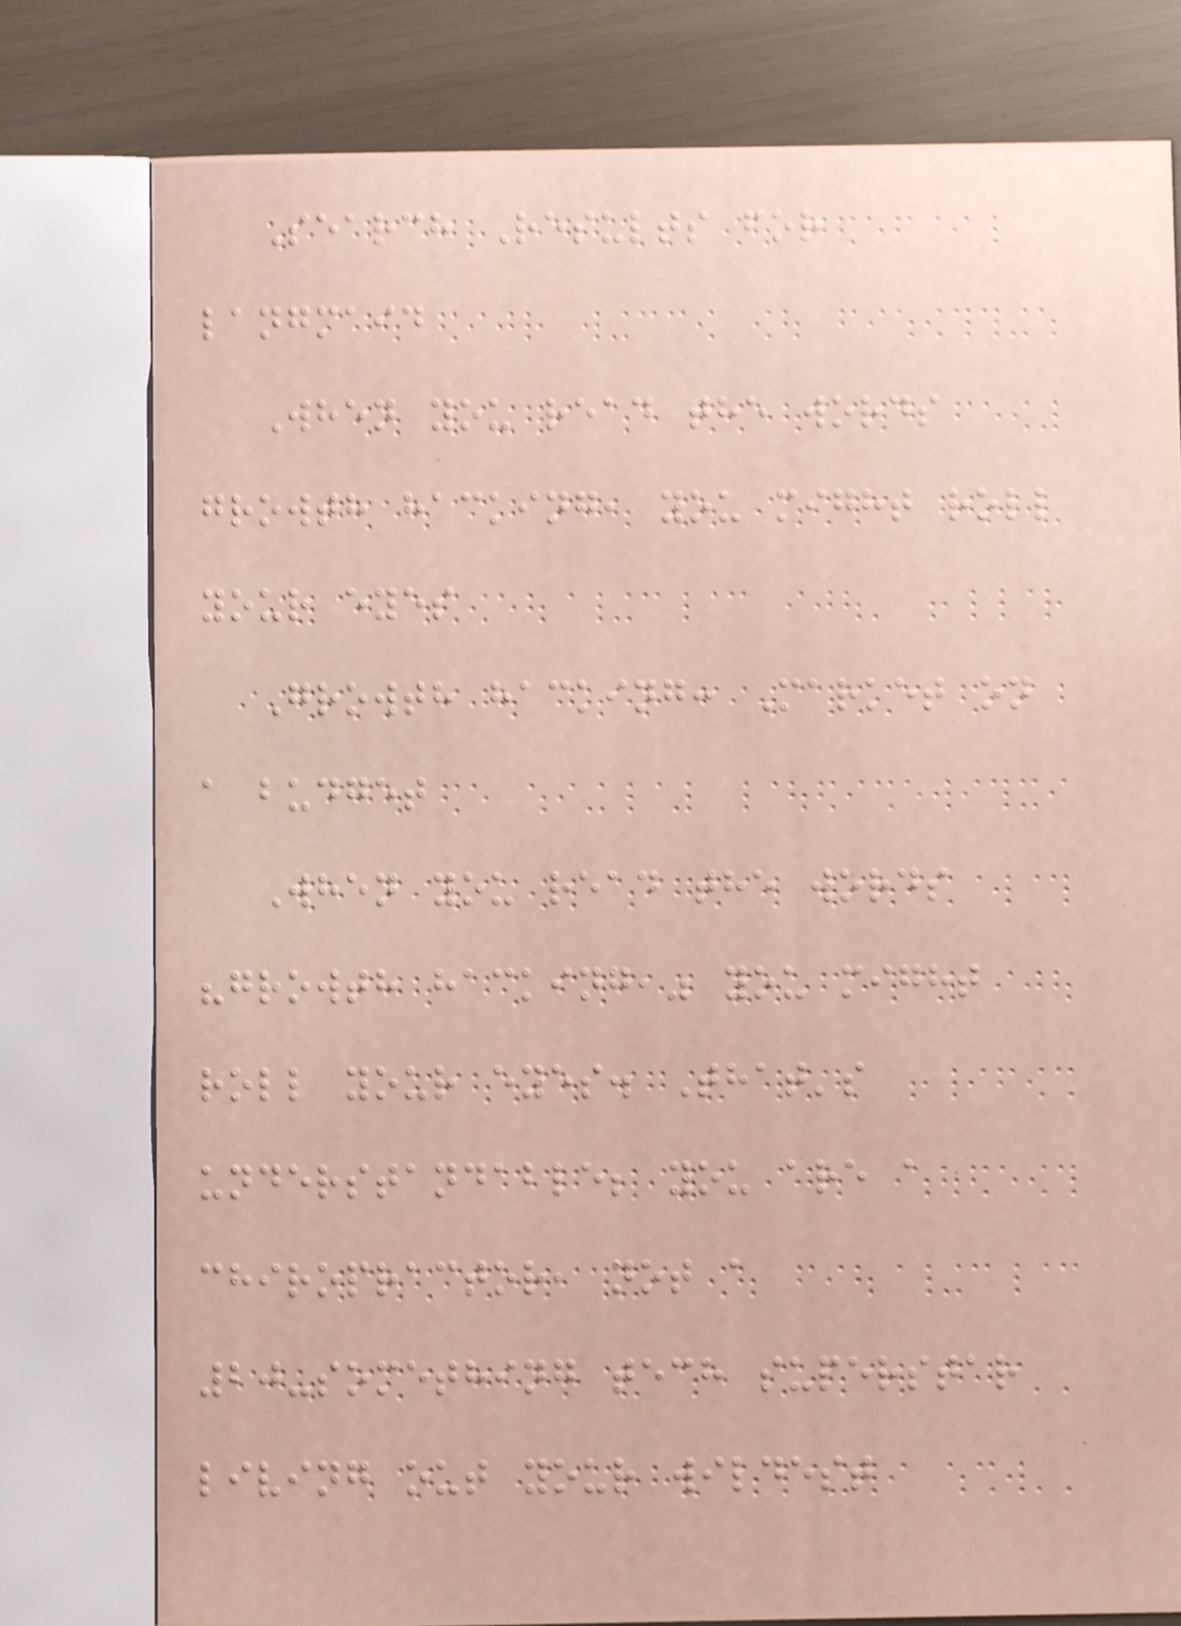Search Results for
langmaid
When you read the words
growth hacking, you might roll
your eyes
Growth hacking: Market on
a budget
When you read the words
"growth hacking," you might
roll your eyes. That's
understandable; you are a
chiropractor, not a
20-something tech superstar
living out your wildest
